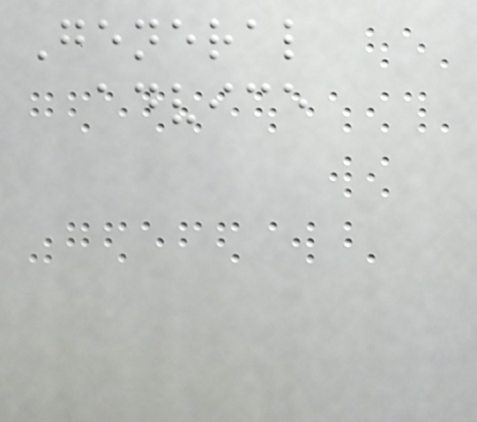General
advice
